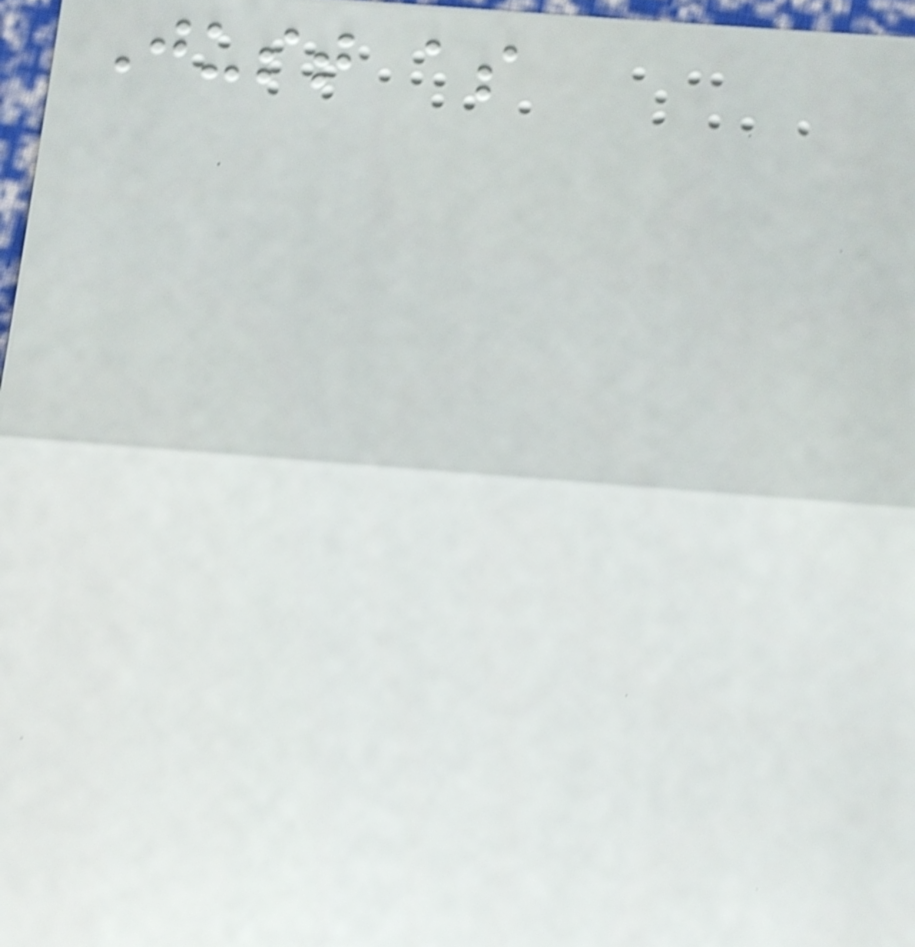Just as
